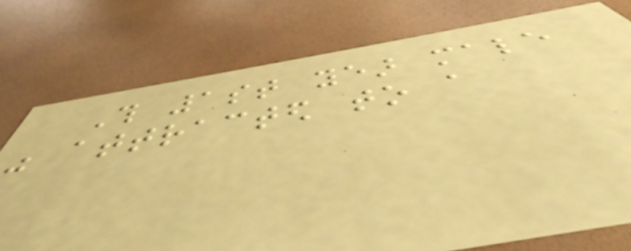This 1st year male
was attracted to a
